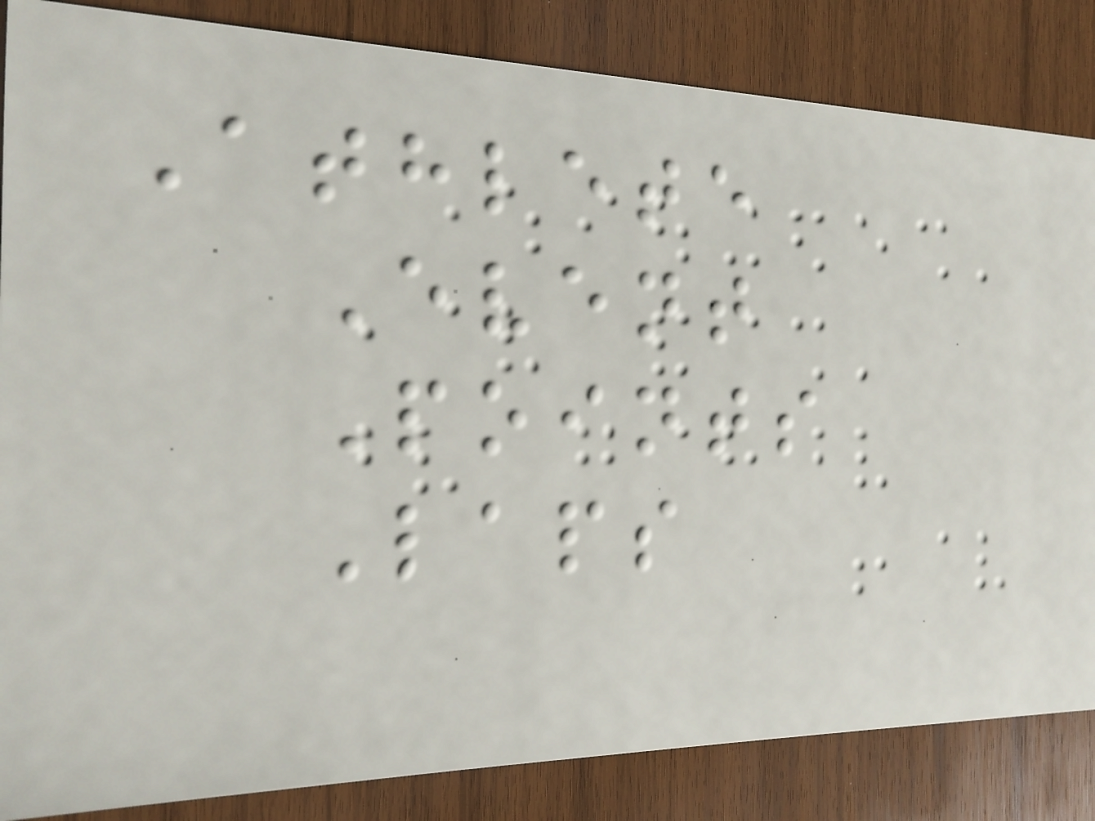Athlete
Event
Points
Laps
